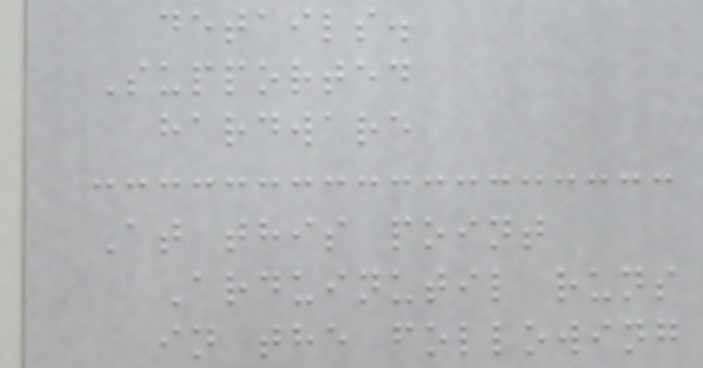details.
Supported
hardware
At this point
Arduinutil runs
in the following
